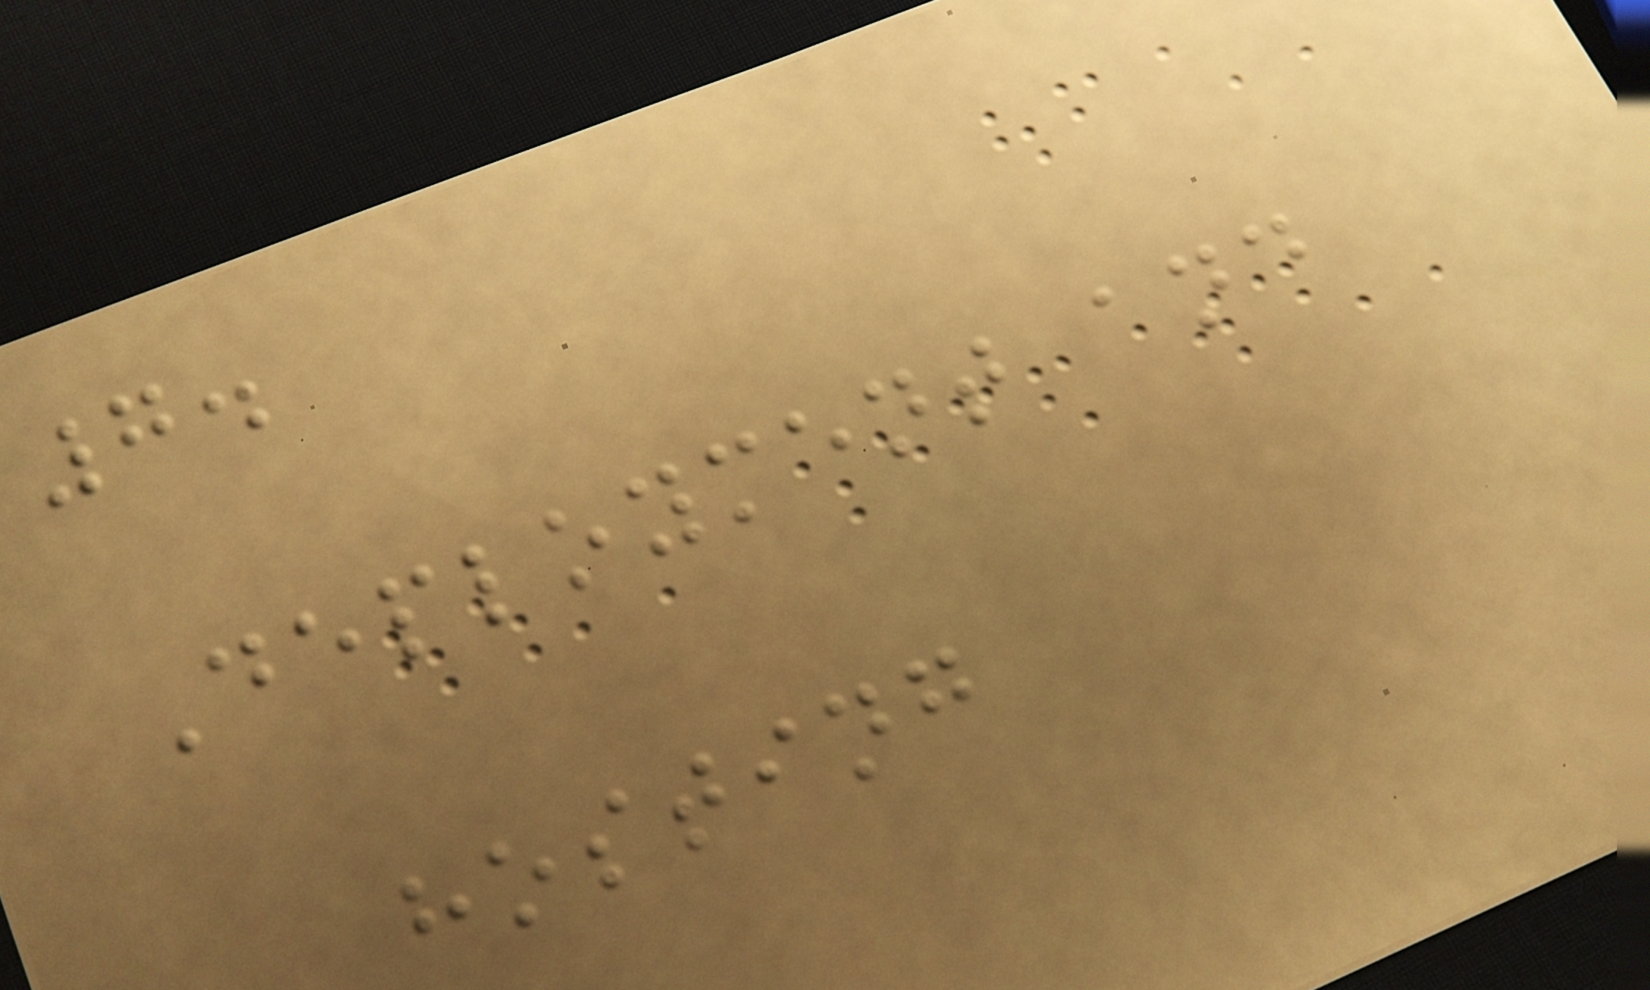7.
Deployment and
hosting
